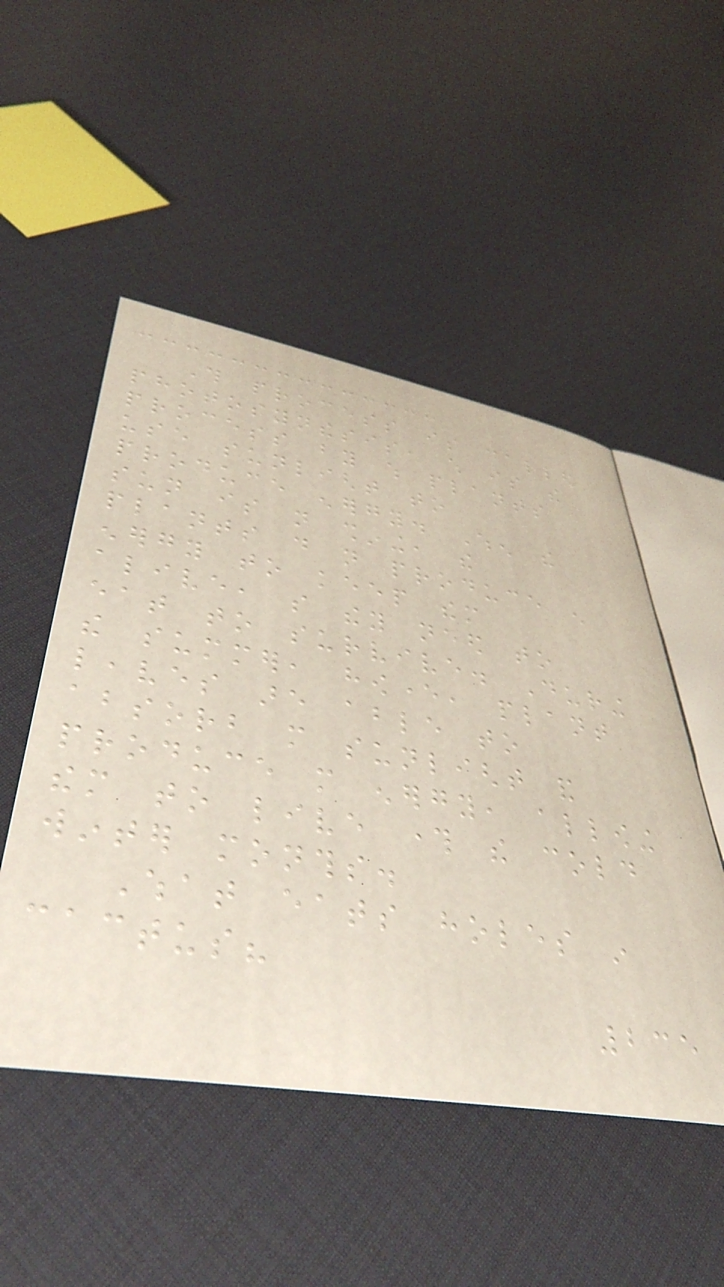This process is called
photosynthesis, which is the
process by which plants
use sunlight to
produce energy. When the
sun is not shining, the
plants do not produce enough
energy to keep them
alive, so they need to
eat to survive. During
the summer, however, plant
leaves are able to
absorb more sunlight and
produce more energy, allowing
them to live through the cold
winter months.
What eats holes in
cactus?
235
